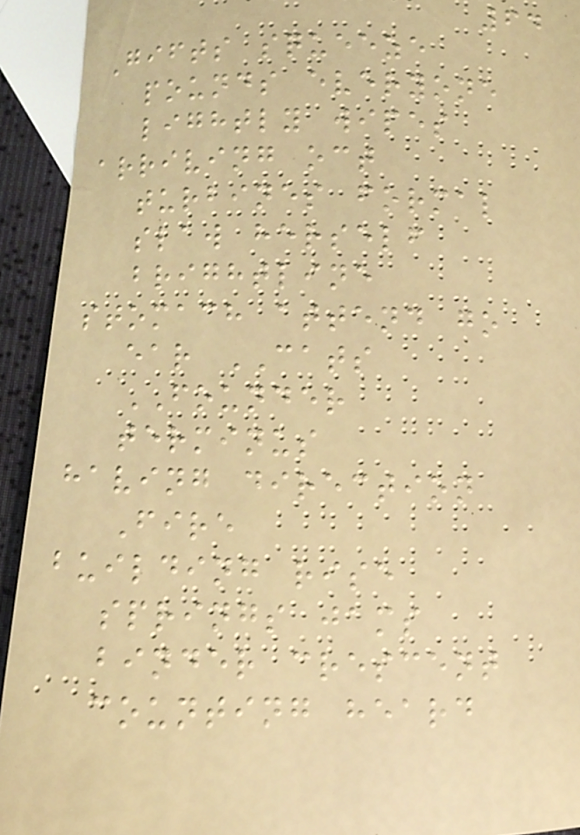64
Gifts squeeze
pounds everyone
lightly wipes
arriving oct
turbines formal
slaw herself
brightline
stomach attend go
ear CATS
FOUNDER
terminus
having direction
Fire
building rise
springs jams
binder crescent
counting heard
